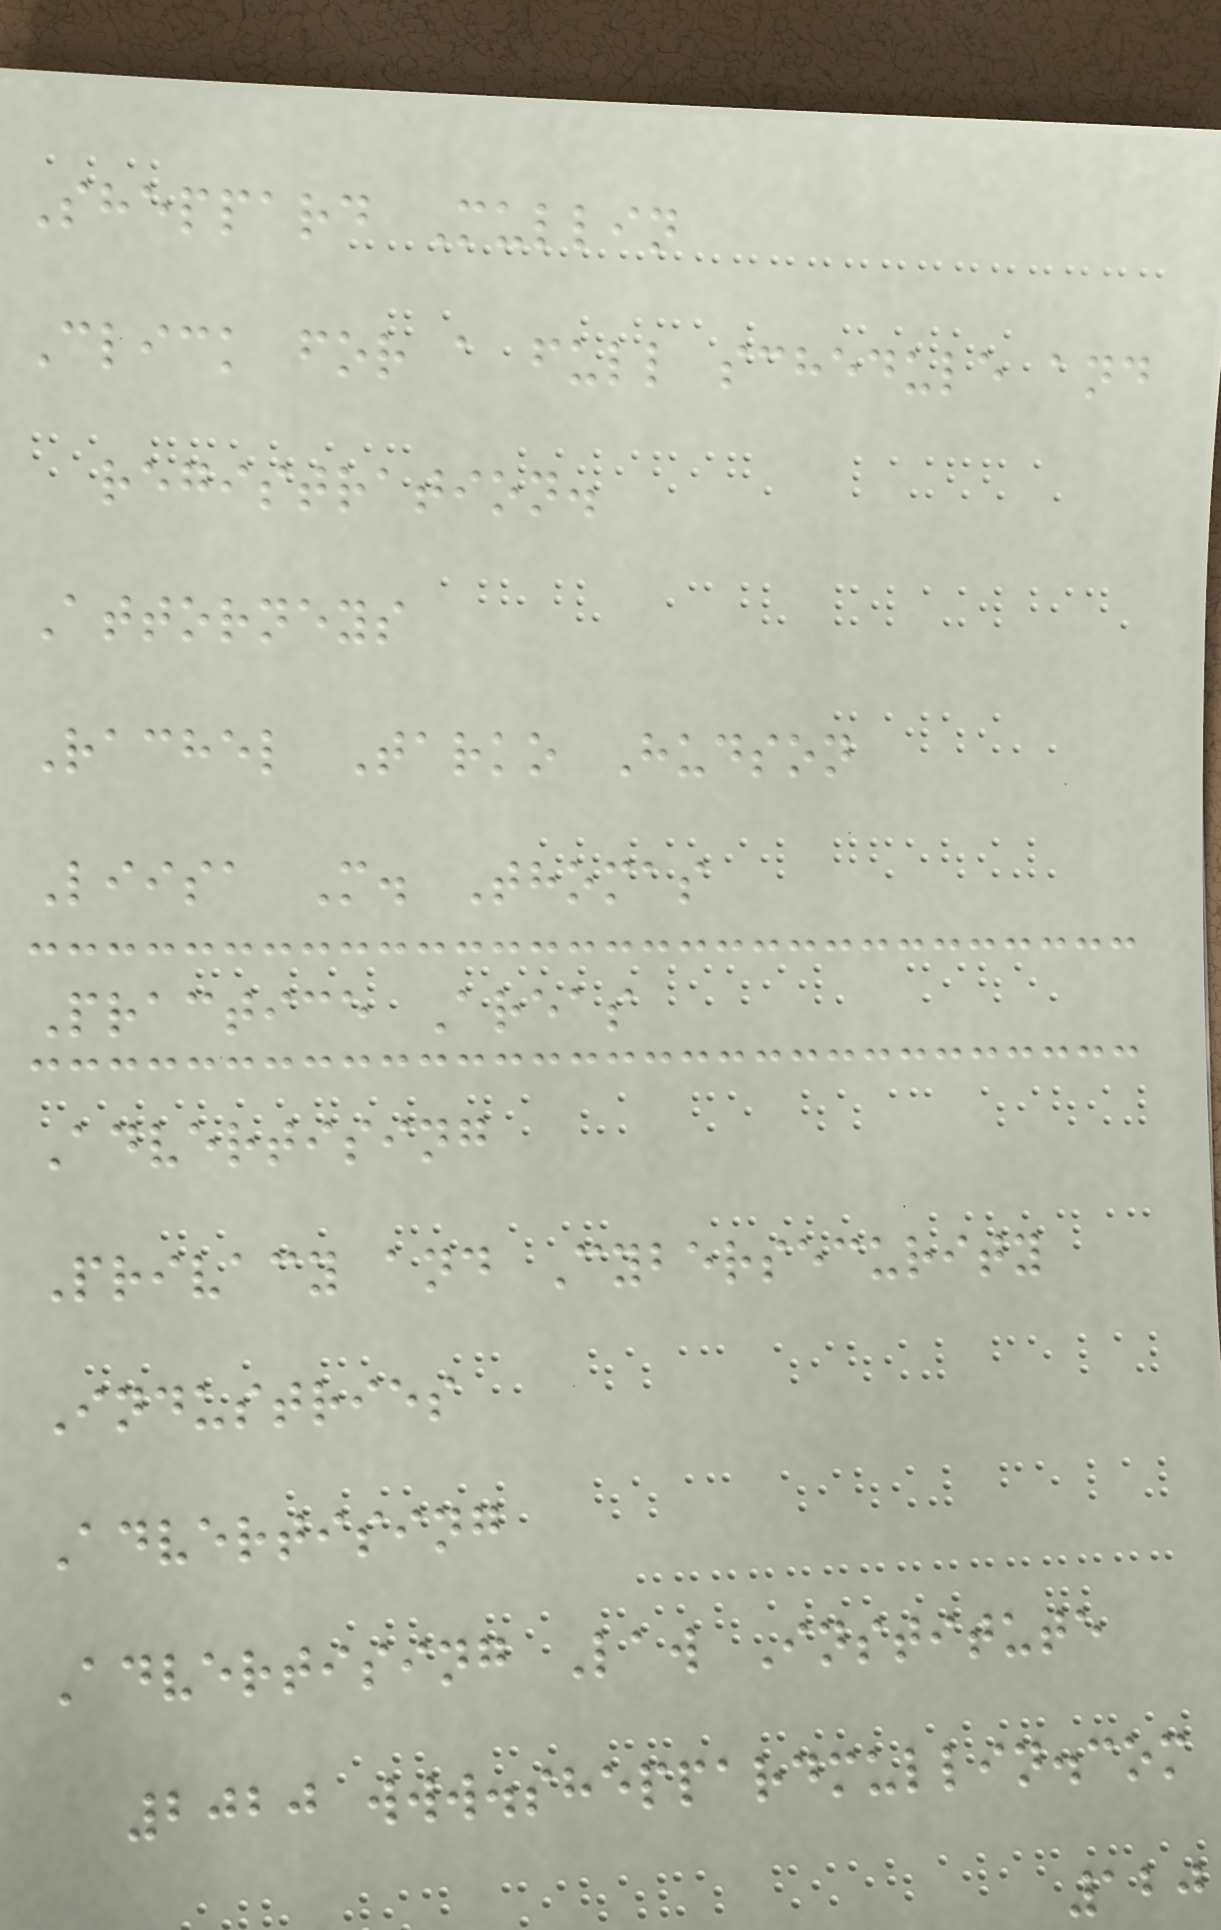Sheppard Mullin
Click for a full schedule and
registration.
Attorneys
Rachel Tarko Hudson
Liisa M. Thomas
Practice Areas
Advertising
Privacy and Cybersecurity
Industries
Advertising
Advertising Law Institute
2020 www.sheppardmullin.com
120
